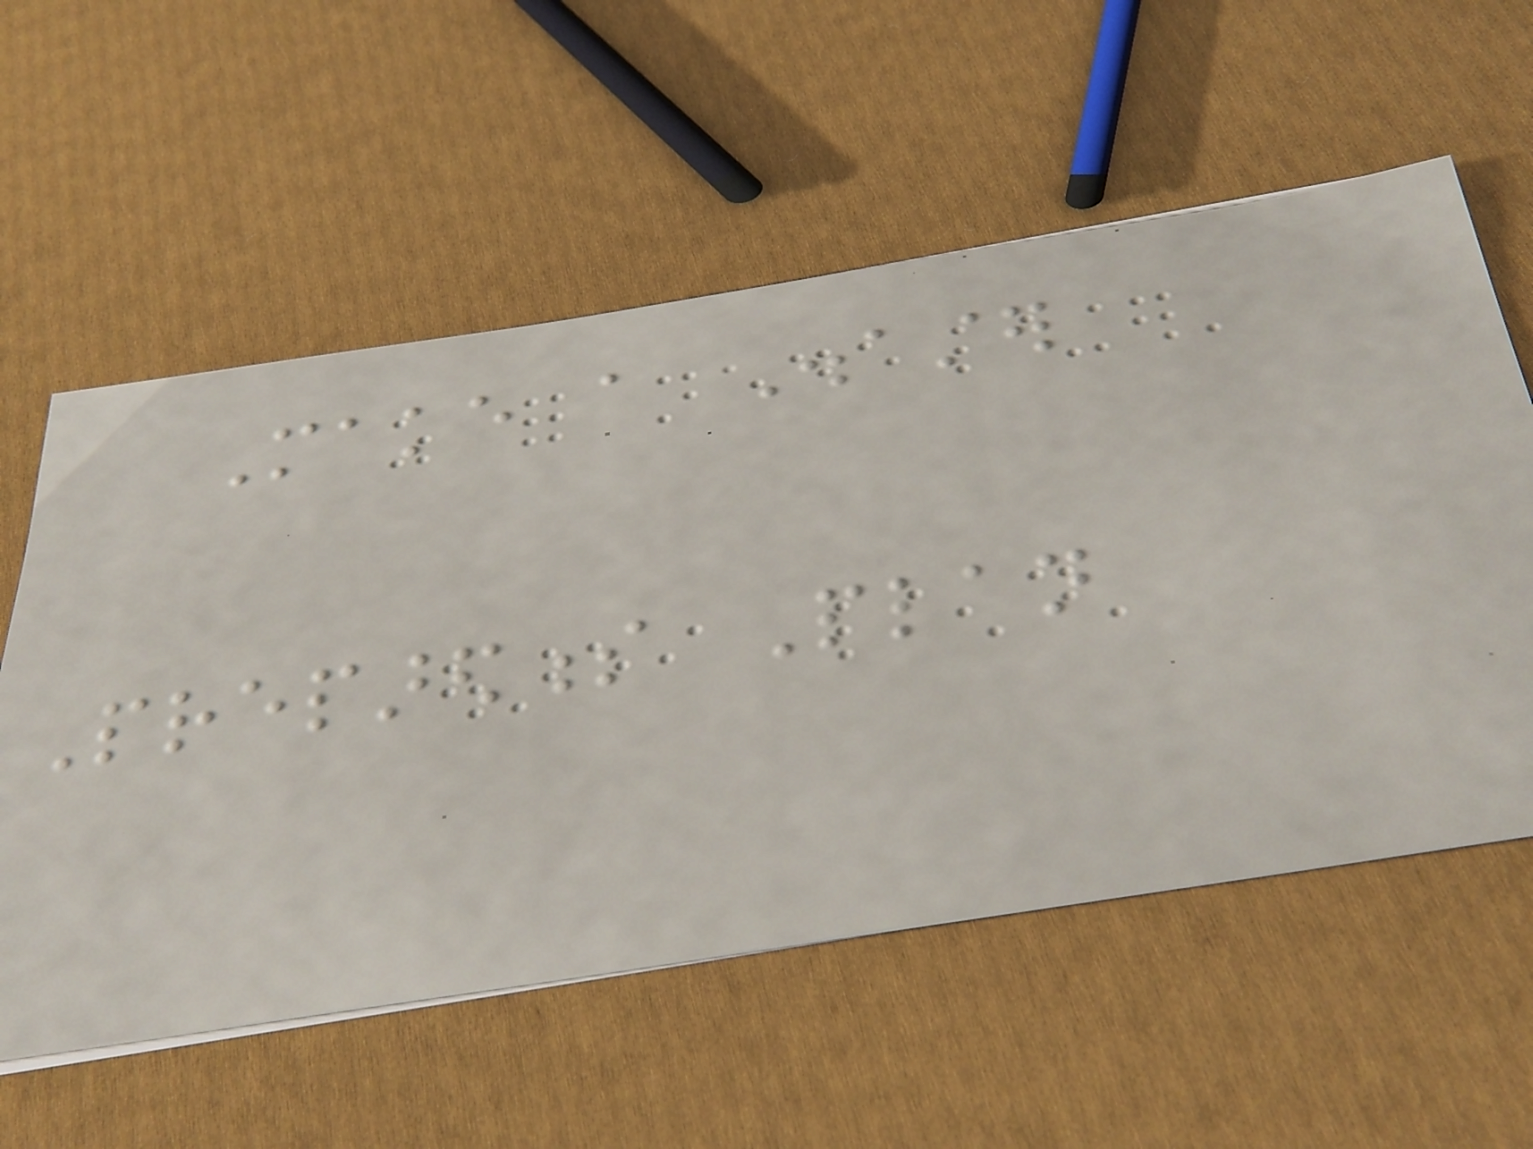Make a Disaster
Preparedness Plan
